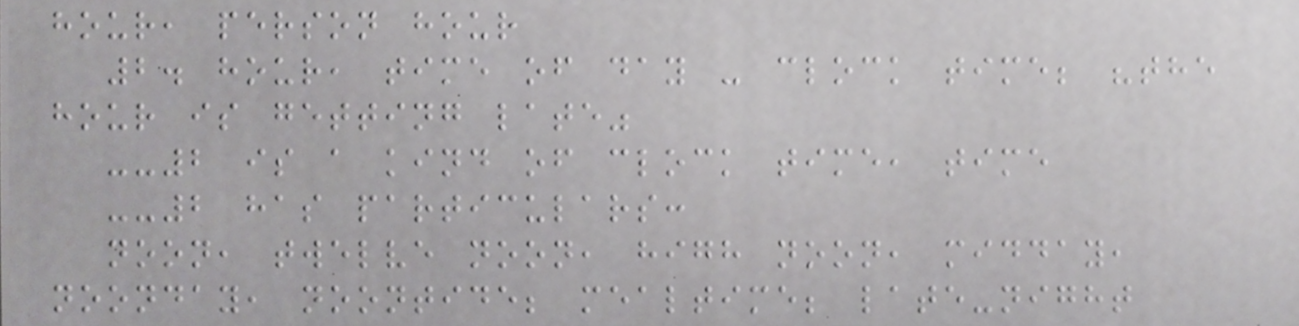hour, person hour
2. hour, time of day - clock time; "the
hour is getting late"
--2 is a kind of clock time, time
--2 has particulars:
noon, twelve noon, high noon, midday,
noonday, noontide; mealtime; late-night
